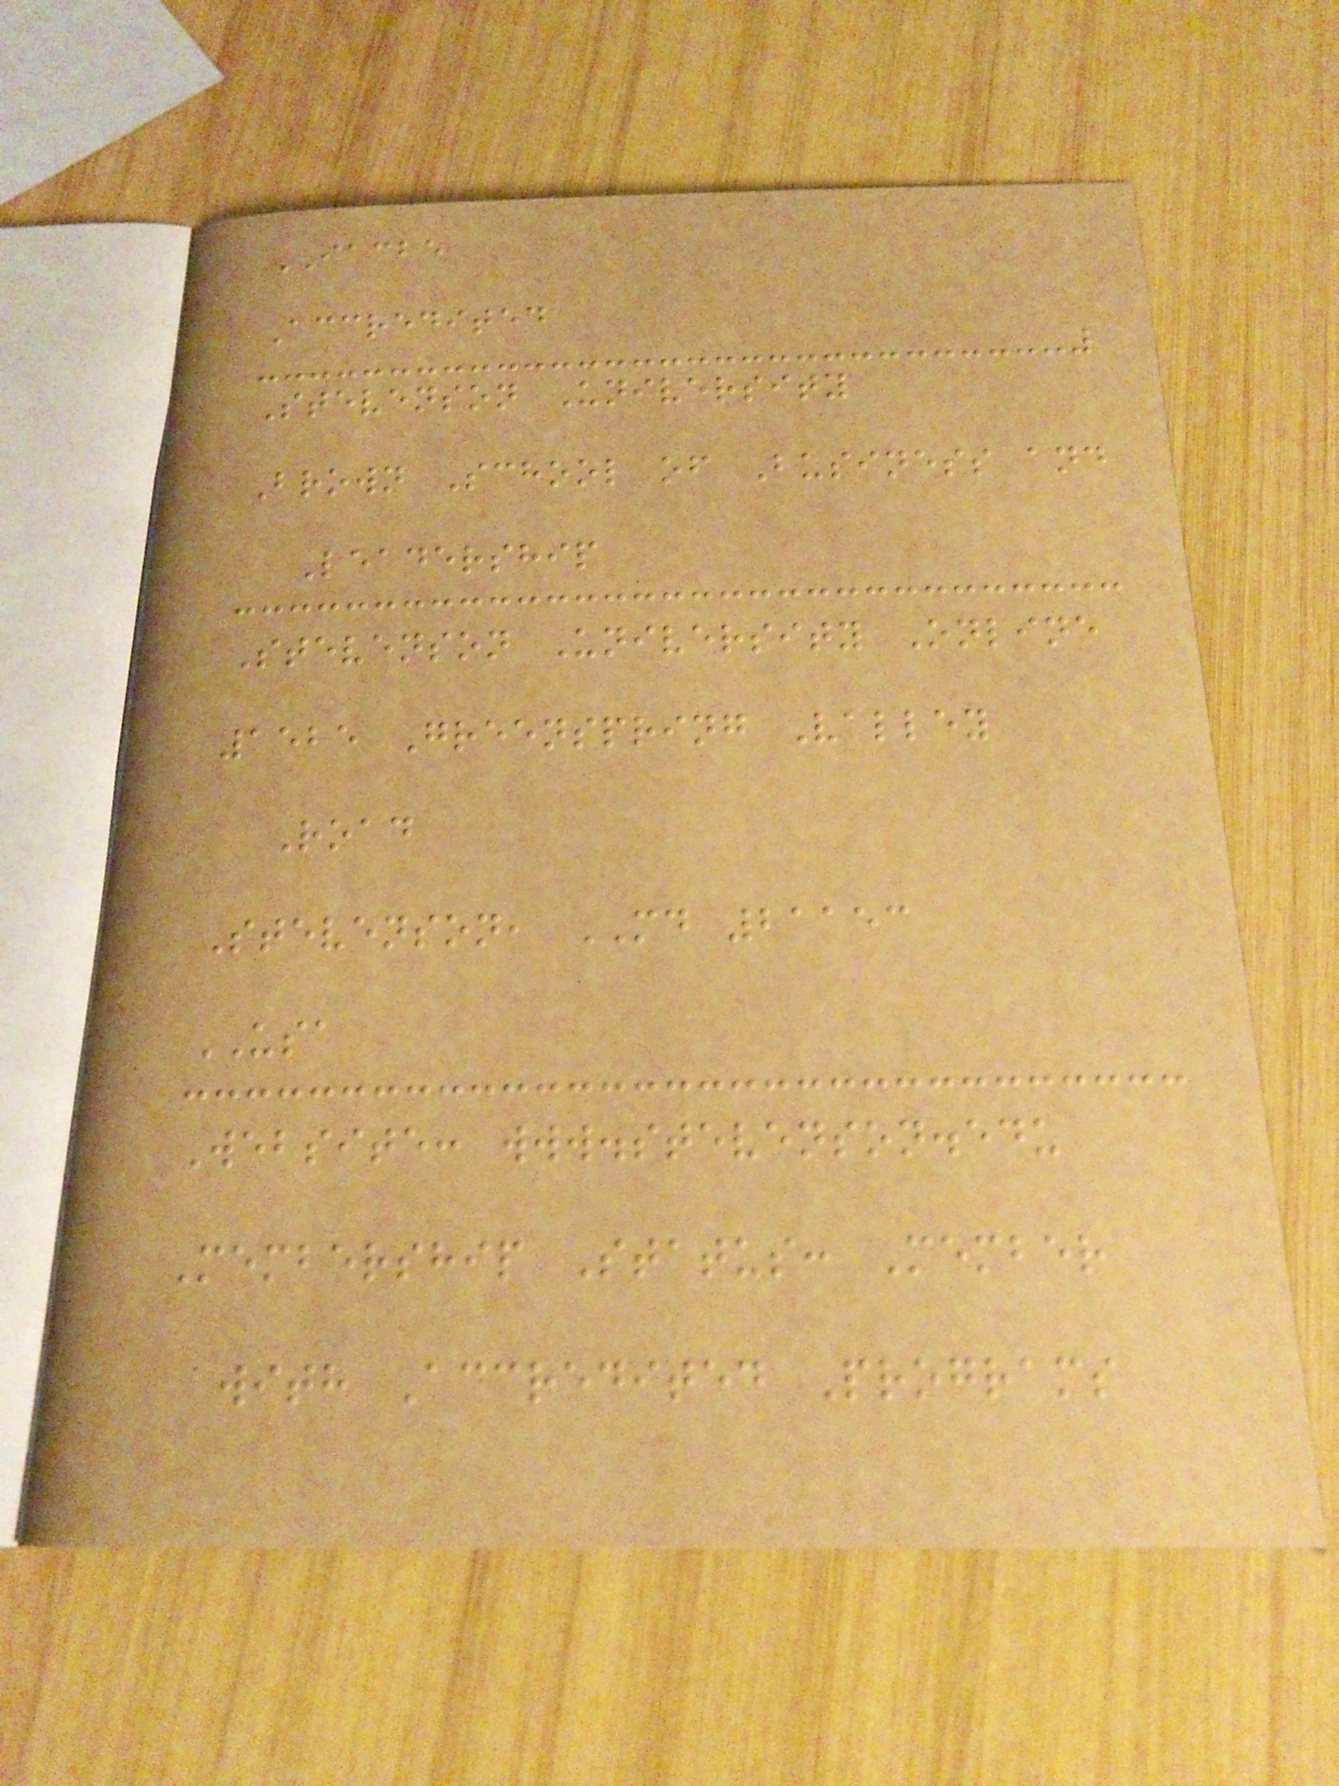IACBE
Accredited
Stevenson University
Brown School of Business and
Leadership
Stevenson University Online
1525 Greenspring Valley
Road
Stevenson, MD 21153
USA
Website: www.stevenson.edu
Membership Status: Member
with Accredited Programs
